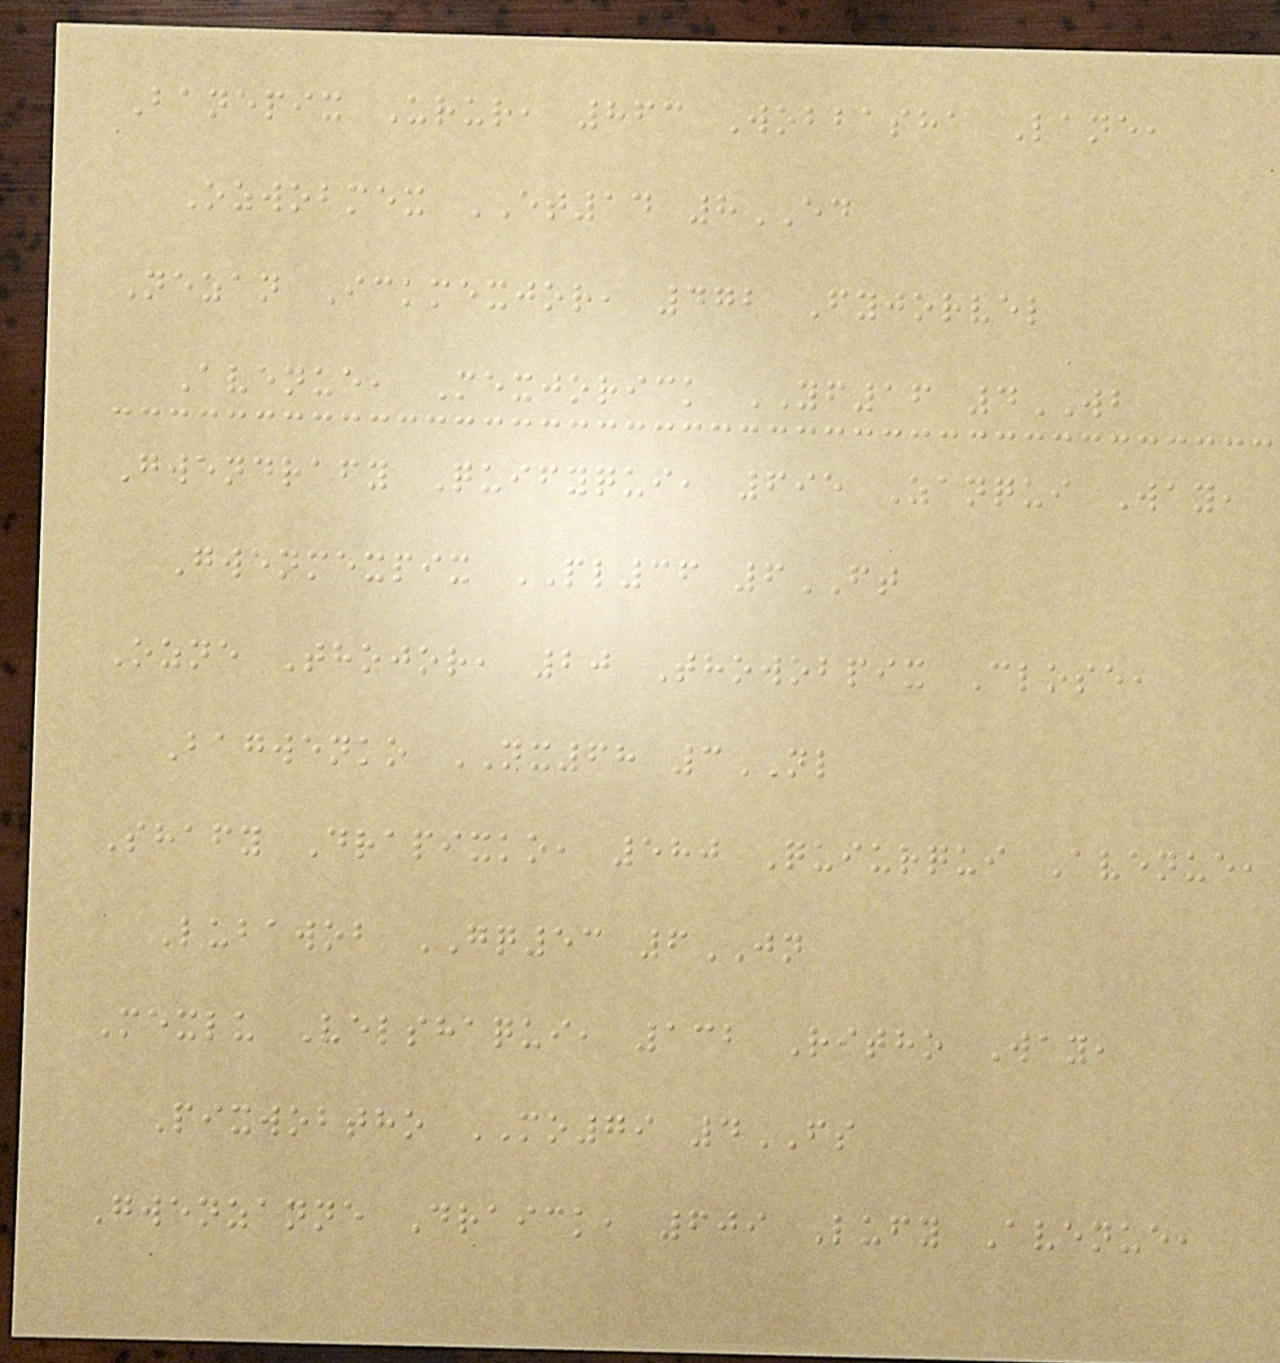Banepix Urur, 863 Wobbasha Lane,
Ozwobmex ET14 8ED
Nezan Ickmexjor, 472 Fyjorvel
Avenue, Mexjorick YF16 4WB
Gwendrafy Quifyqui, 695 Zanqui Way,
Gwenmexpix PL36 6FT
Ozne Thojor, 20 Thowobpix Close,
Bagwenko NX68 3NL
Shafy Drapixko, 580 Quiurqui Avenue,
Lubawob GQ53 6JN
Mexlu Velshaqui, 132 Ritho Way,
Pixwobtho MO79 4FS
Gwenzanne Draick, 609 Lufy Avenue,
